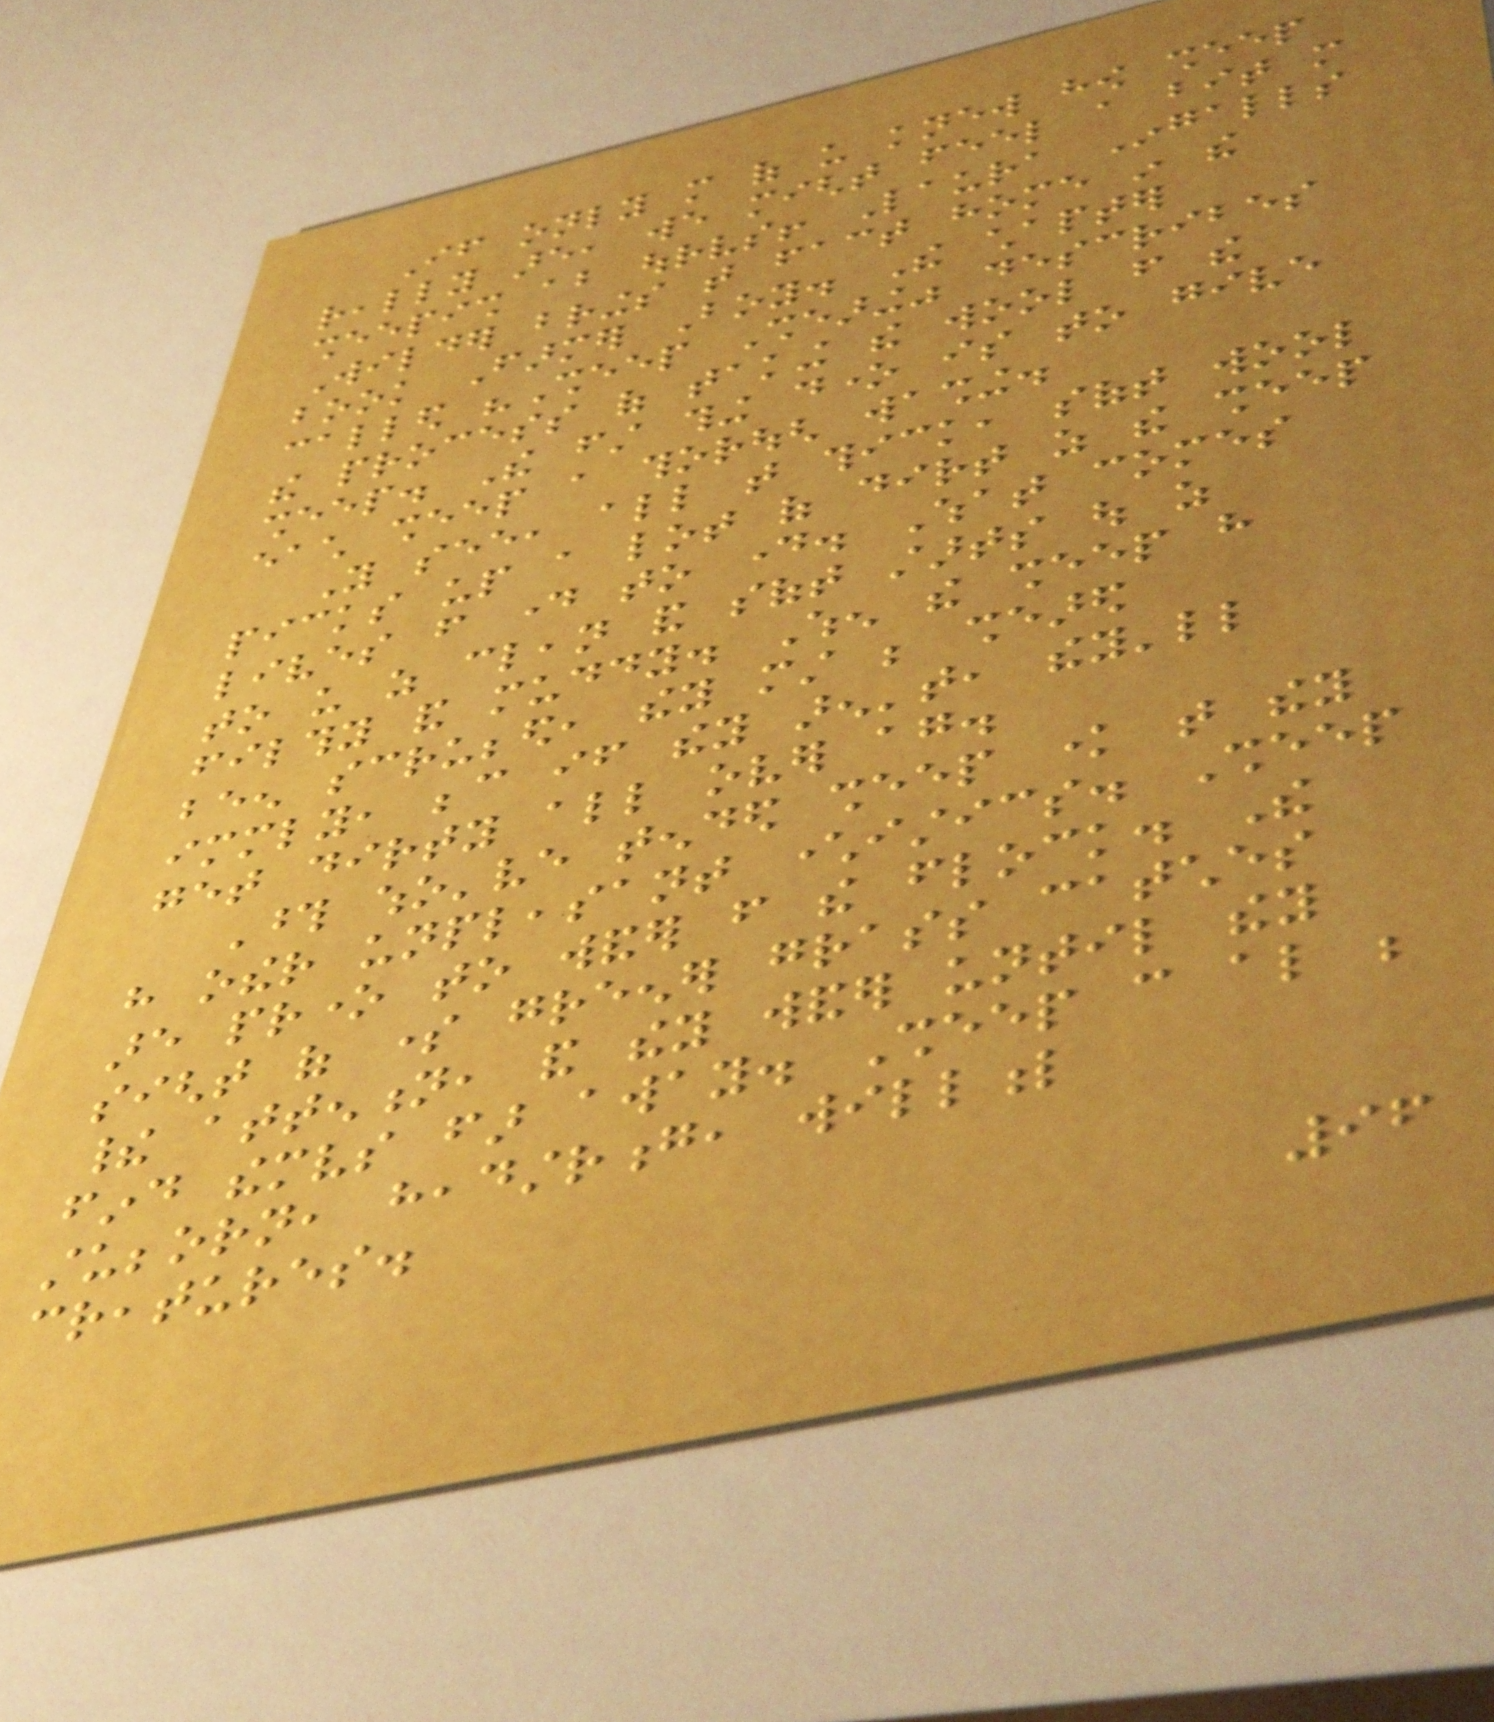If only more of us knew how sheep
really are, we might feel a bit more
sheepish about ourselves! Laura Ingalls
Wilder brings that fact home in the
book Farmer Boy. The chapter
called "Sheep Shearing" describes
the process of taking the wool from the
sheep. The first thing done is to give
each sheep a thorough washing.
You see, all that thick, soft wool
picks up a lot of dirt as the sheep
lives from day to day. What comes
to us as clean and soft starts out as
filthy and muddy. When the sheep have
been scrubbed, they must be sheared
immediately, because if they aren't, they'll
get dirty all over again.
Those who've tended sheep know that they
have other unpleasant characteristics. Sheep
are prone to wander from the flock. The
sight of some greener grass catches
their attention, and they wander until they
find themselves far away. Sheep can also be
stubborn, headstrong, willful
creatures.
96
